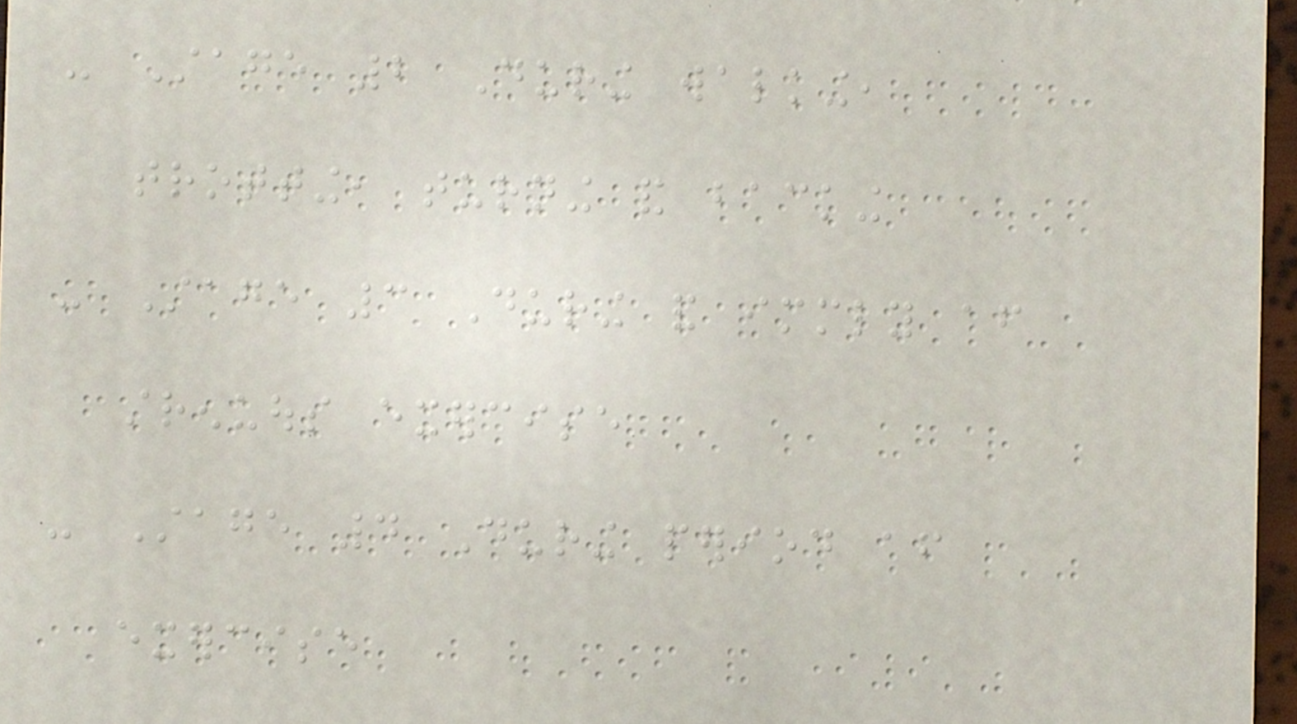- Stage 2 During walking,
trotting, turning and backing
- Stage 3 During and immediately after
strenuous exercise
- Stage 4 During period after
exercise
